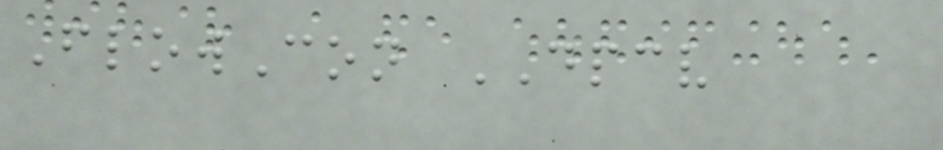FlowCon DPCV
